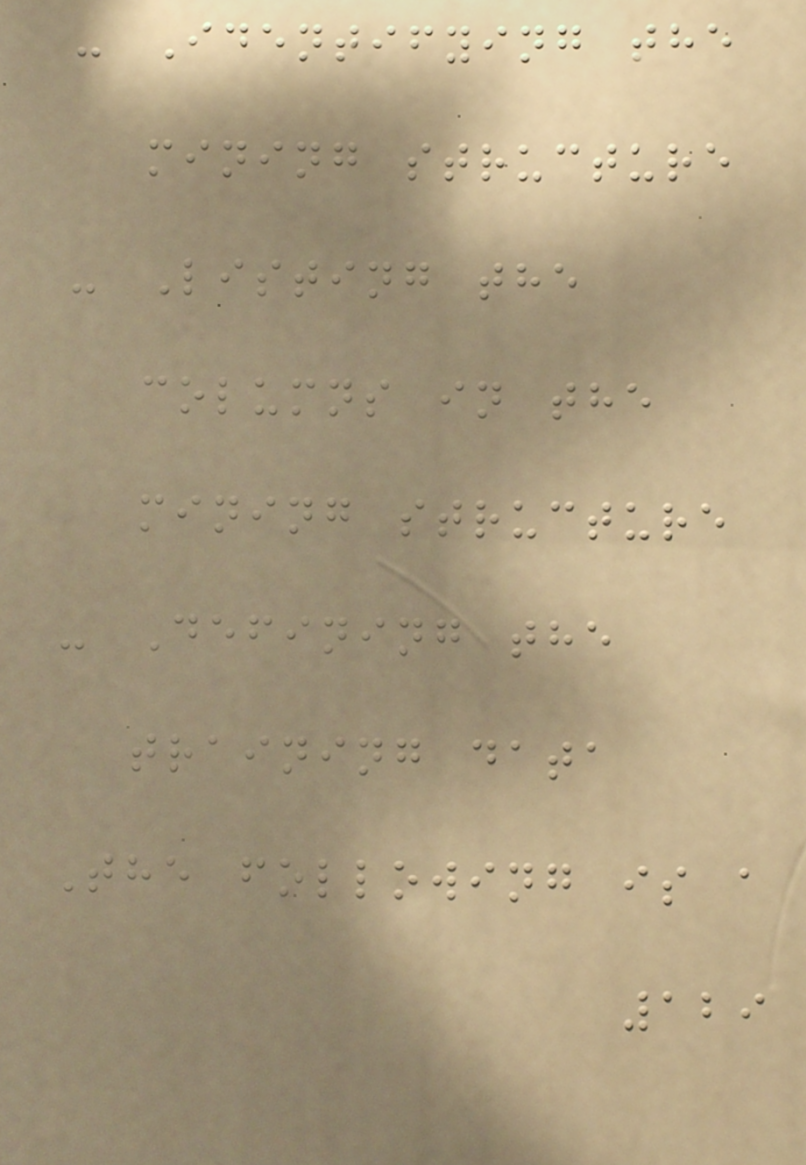- Identifying the
mining structure
- Listing the
columns in the
mining structure
- Defining the
training data
The following is a
129
